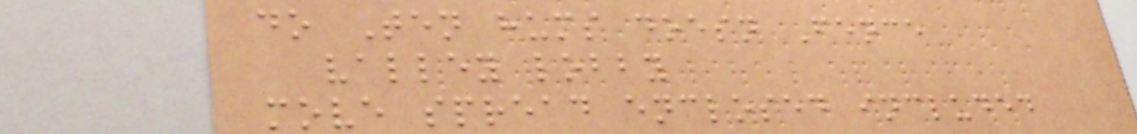do Ten hums doesn Fence
valley lobby
move spread enclosed included
